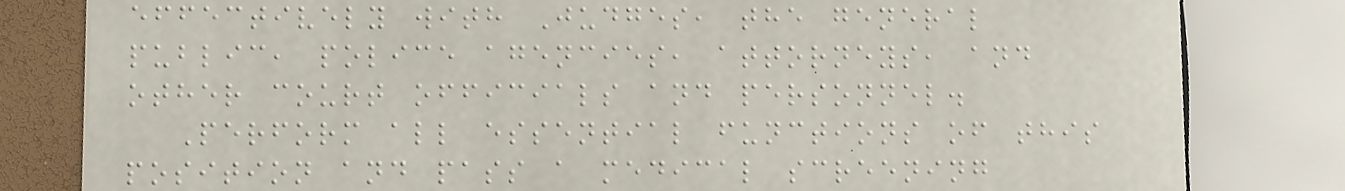effectively with Judges, the general
public, police agencies, attorneys, and
other court officials and personnel.
Perform all essential functions of this
position and pass a medical screening
